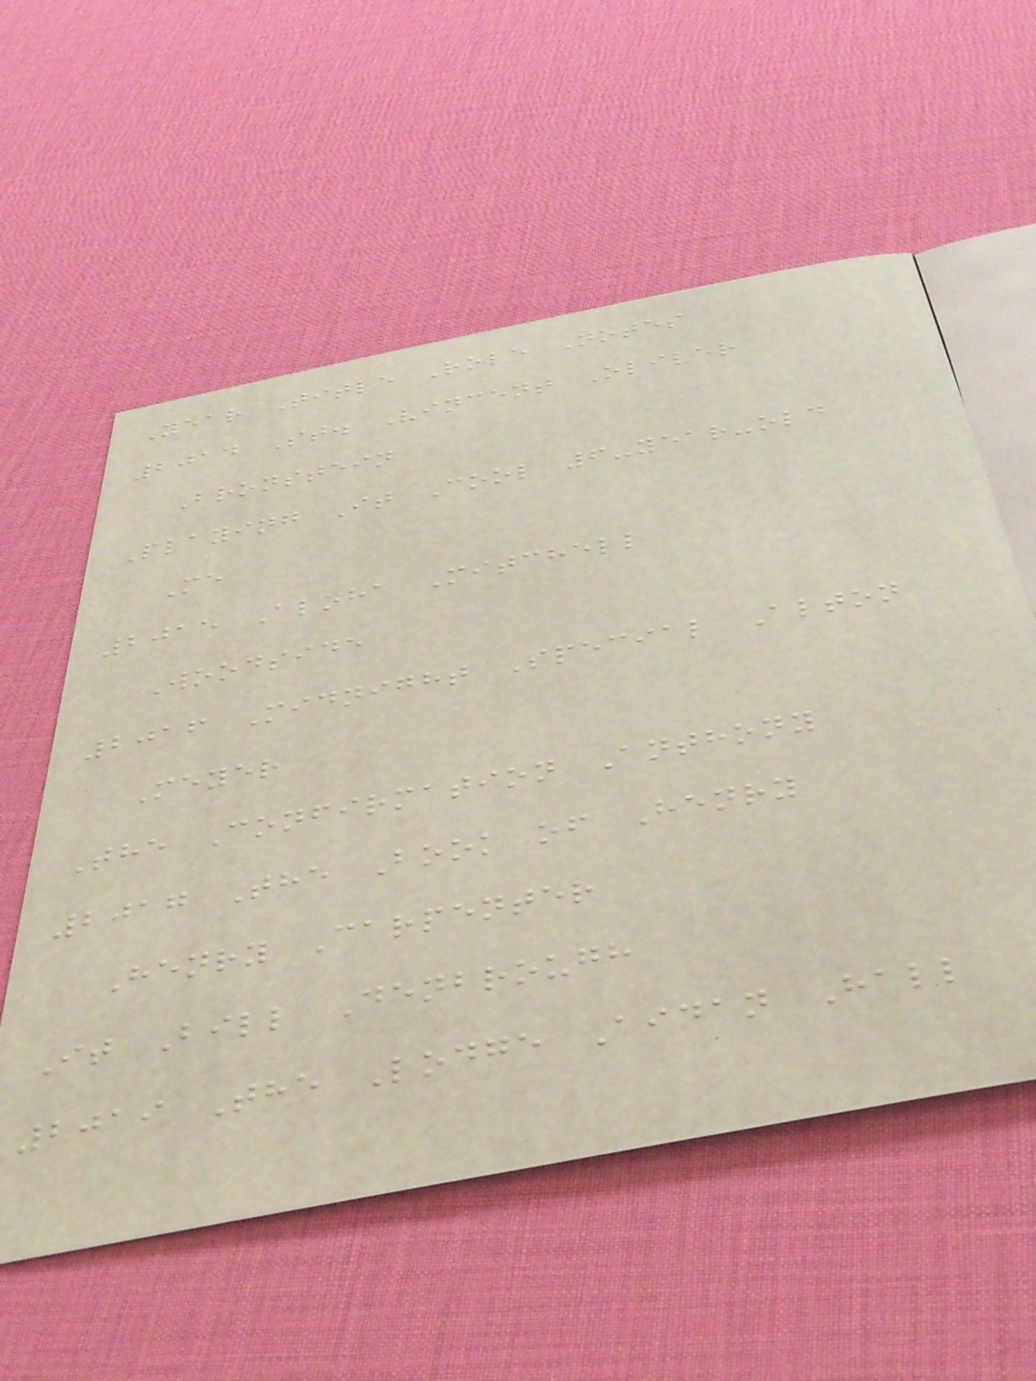Year Title Role Notes
2014 St. Vincent Oliver
Bronstein
Playing It Cool 6-year-old
Me
2015 Aloha Mitchell
Woodside
2016 Midnight Special Alton
Meyer
The Confirmation Anthony
2017 The Book of Henry
Henry Carpenter
It Bill Denbrough
2019 The Lodge Aidan Hall
